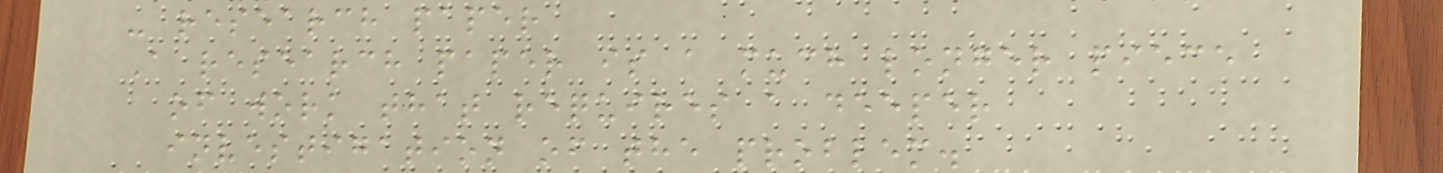- research paper
A research paper is a much longer piece
of work that requires a deeper
investigation of the problem.
